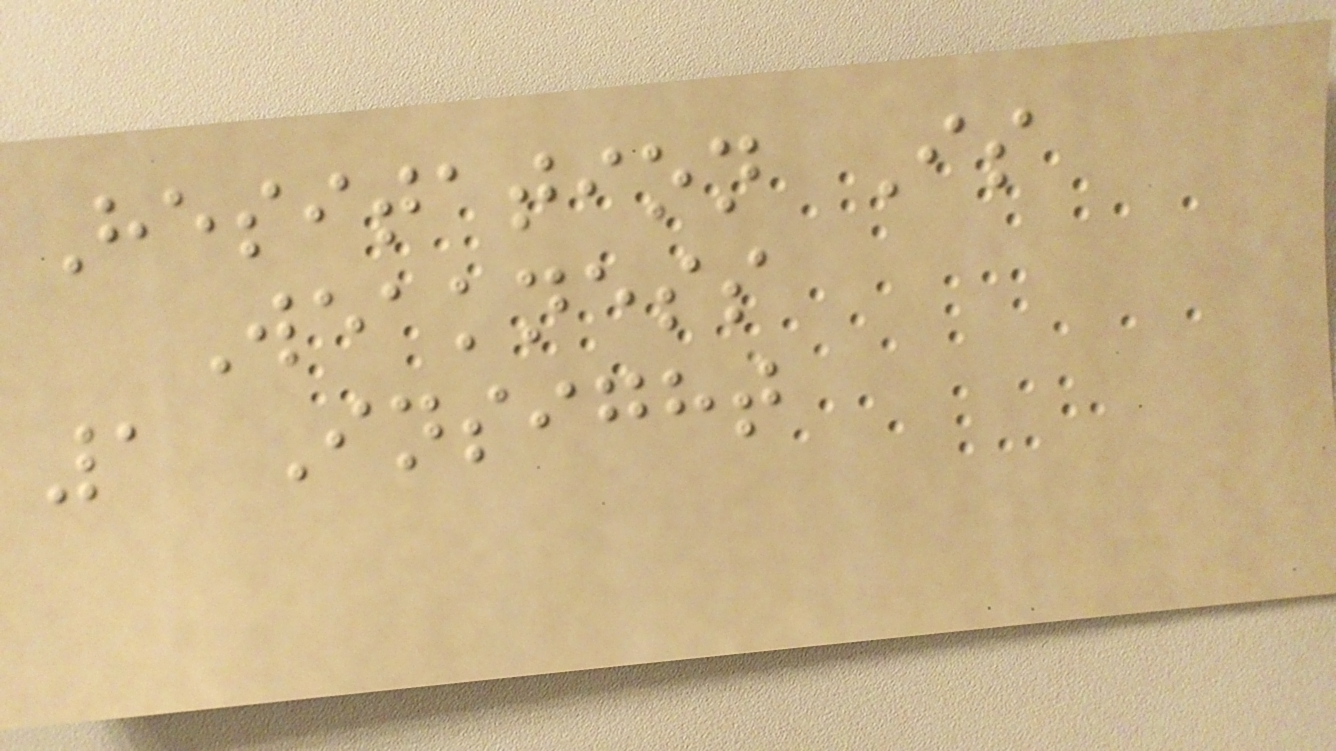Hesitation Is
Weakness
1 Insight
